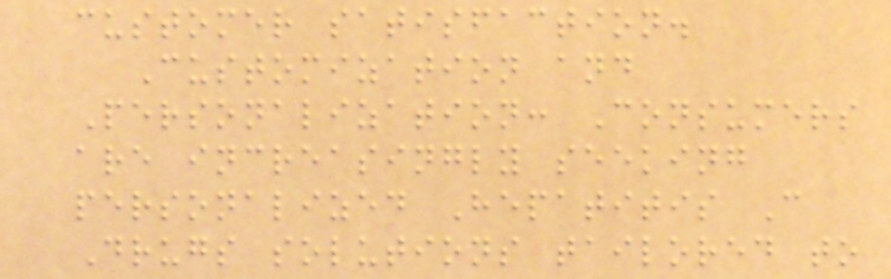customer satisfaction.
Customization and
Personalization: Consumers
are increasingly seeking
personalized Hepatitis C
Drugs solutions tailored to
